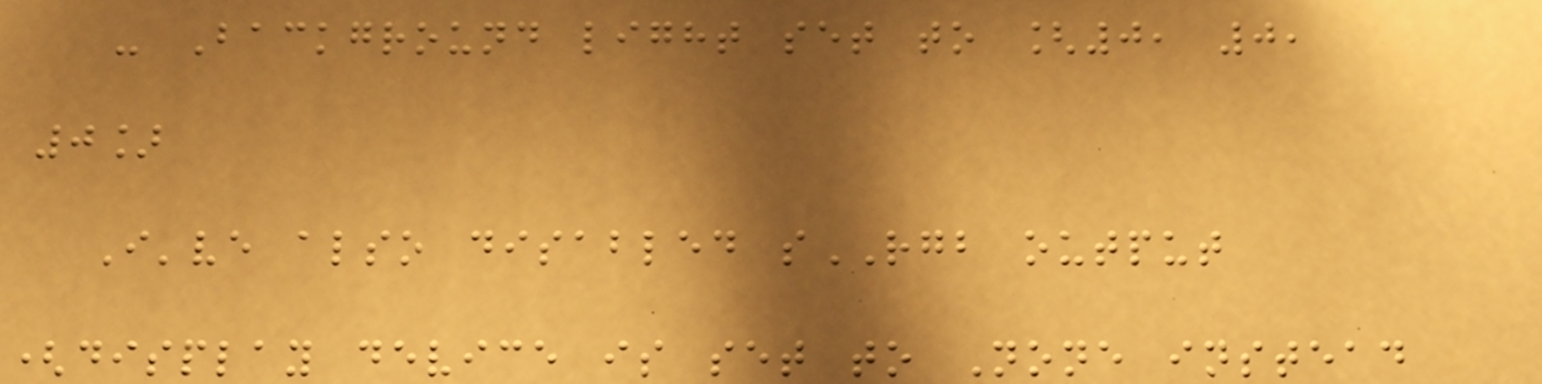- Background light set to [0, 0,
0]
I've also disabled sRGB output
(display device is set to None instead
